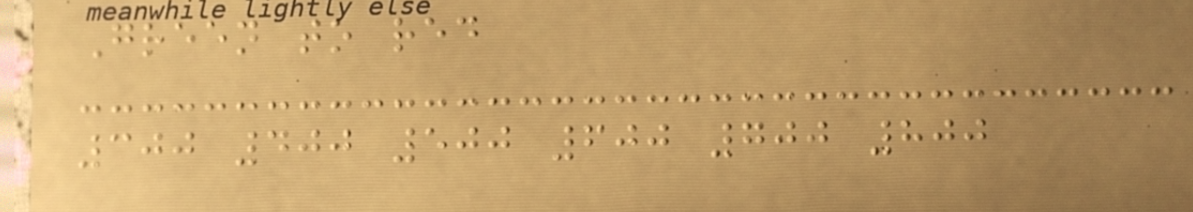Green to red
300 400 500 600 700 800
